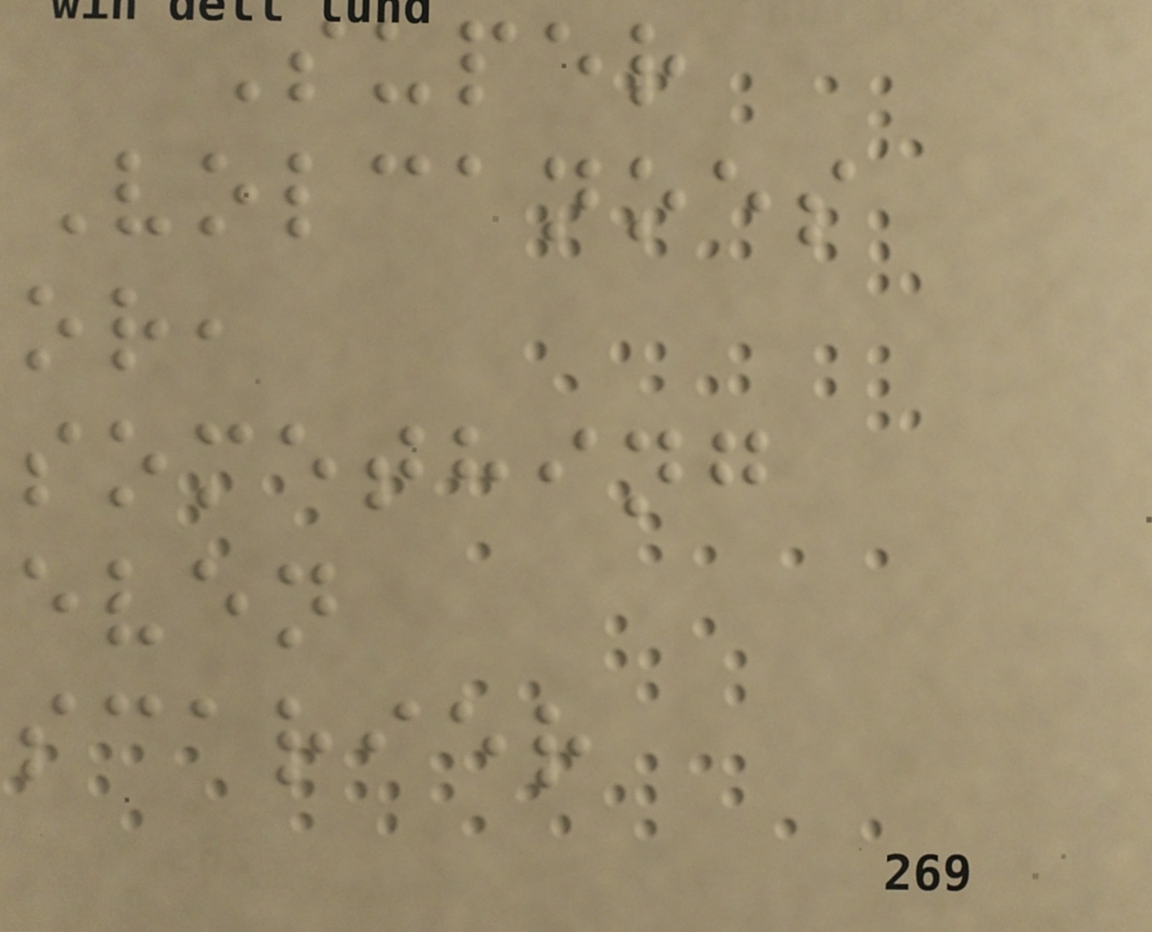Super
Volcanoes
or,
something
even
scarier
